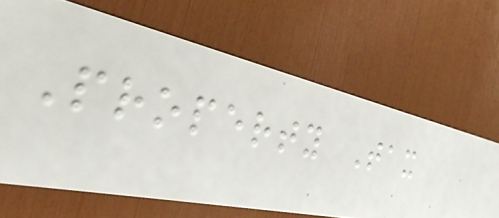Property Tax
